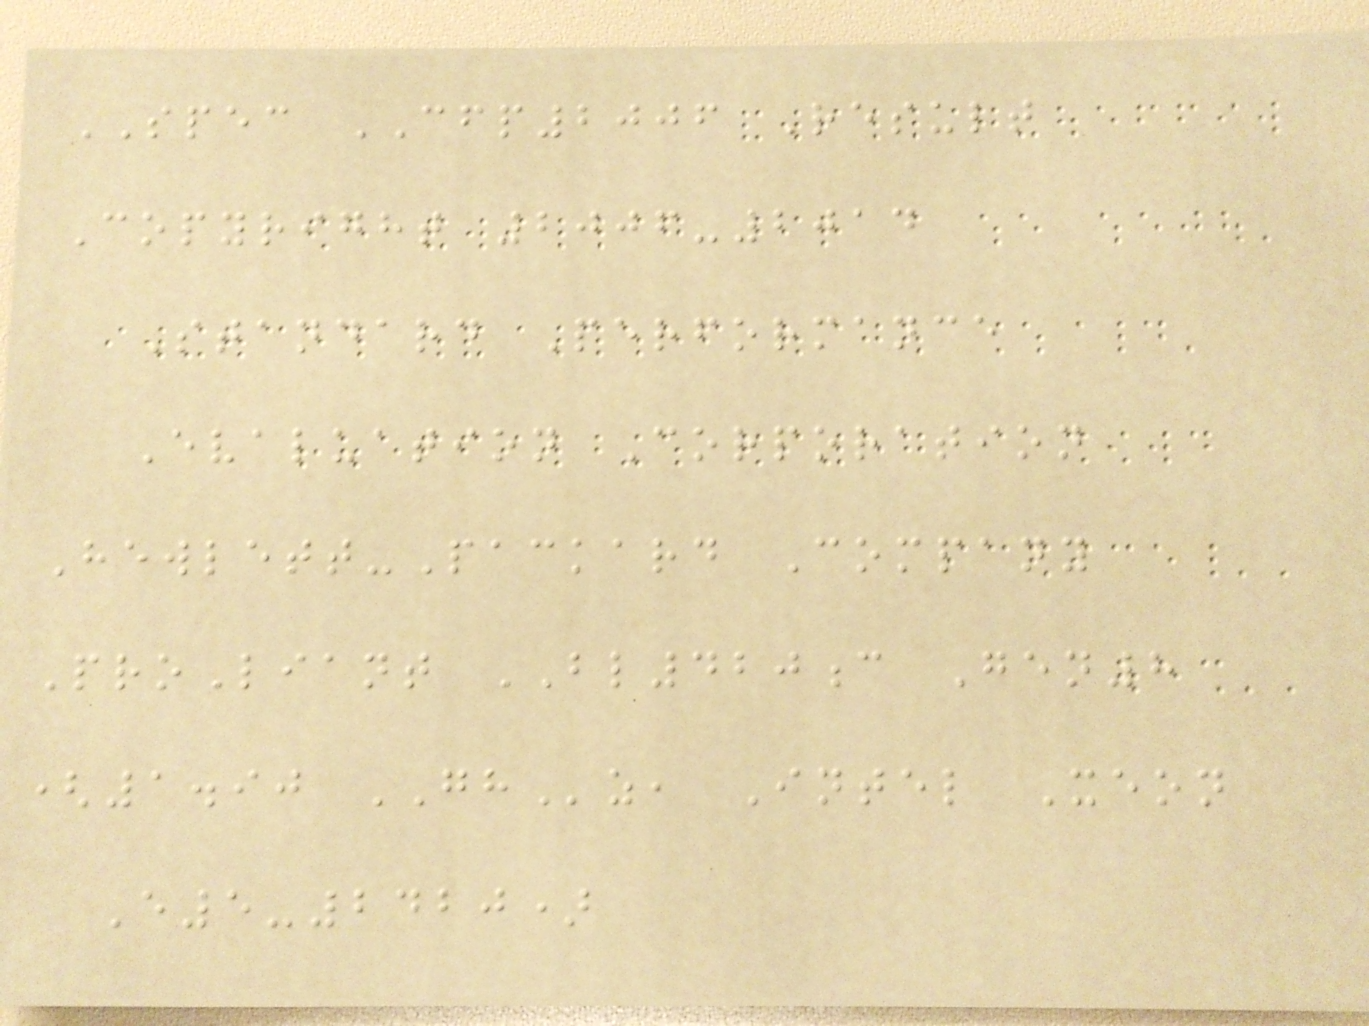SPEC CFP2006 Result
Copyright 2006-2014
Standard Performance
Evaluation Corporation
Hewlett-Packard Company
ProLiant BL420c Gen8
(1.90 GHz, Intel Xeon
E5-2420)
